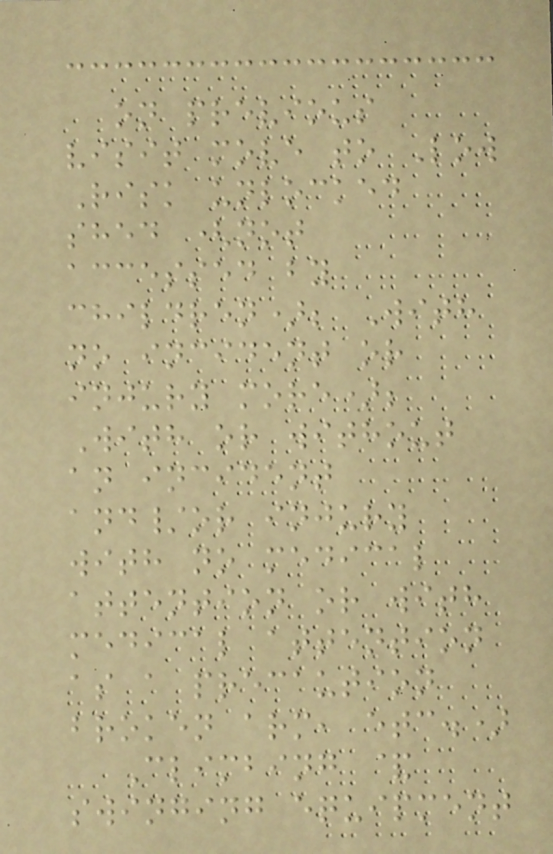on previous
visit move to Low
Risk unlocked
shed (not
accessed by
children); With
no incident or
injury more);
With or without
an incident
and/or injury
with no medical
attention or with
medical attention
as a precaution
broken arm, etc.)
Climbing &
swinging equipment
